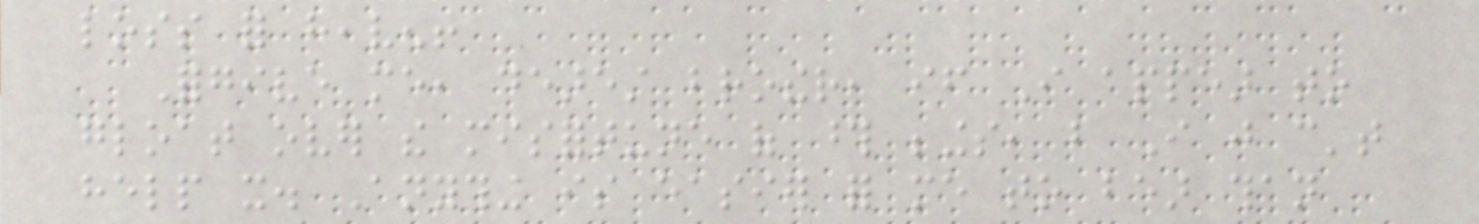loss for heaven!
Forgive me, dearest brother, if I appear to
gloat over the misfortune of those beings, but I just can't
help it. Anything is easier for me to bear than
